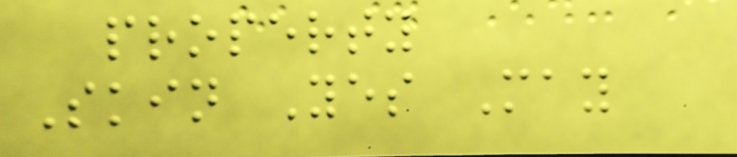property
Skin Yes May
